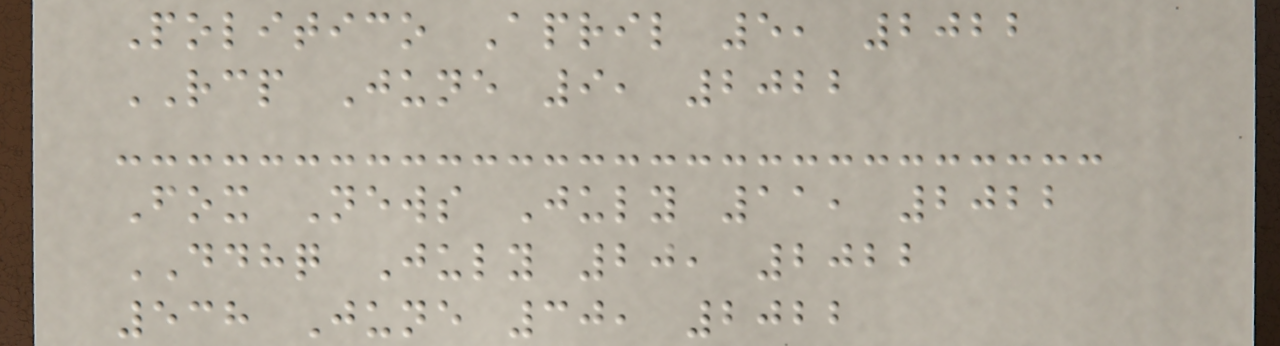Politico April 5, 2022
RCP June 9, 2022
Fox News July 11, 2022
DDHQ July 20, 2022
538 June 30, 2022
